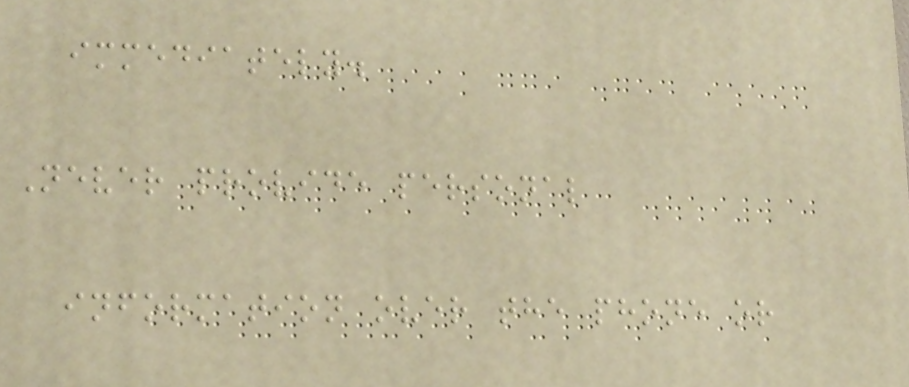immediately.
Never provide personal
information over the phone or
